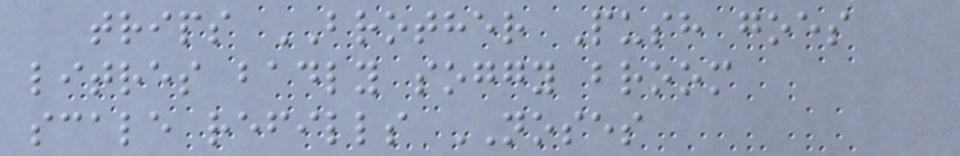trips BROTHER Push goes
litres badly soggy broom
scale refills NOSES
